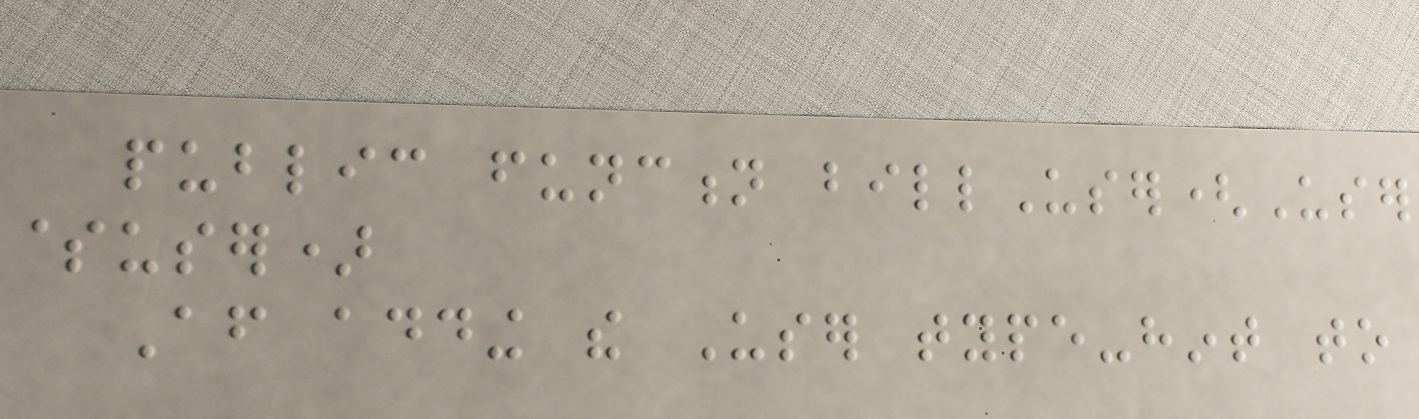public function billUser(User
$user)
After adding the User type-hint to
